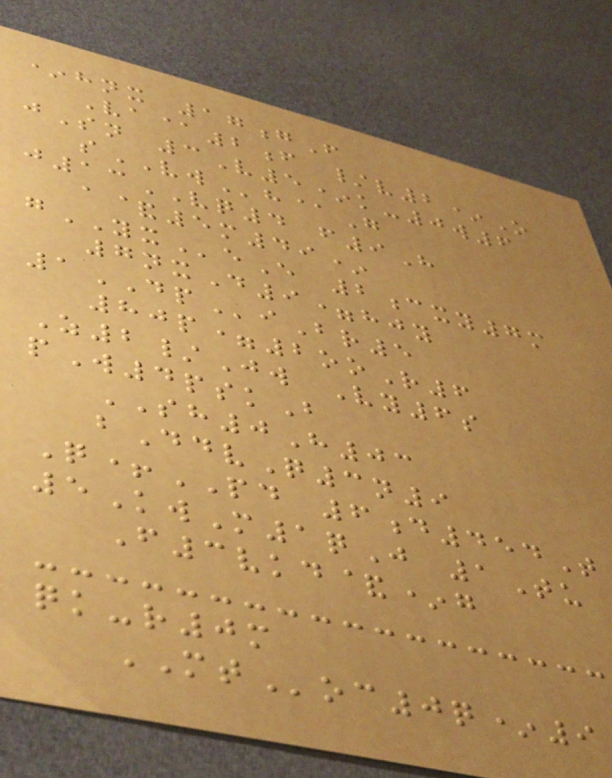*hnx 17gF
Va@2f /v2*O
jSn 3V5*k-0w6
sVWh@G
j13VQ4 f9H
a&5m49*
gYXeE 2cxy7m
7nxD9=hjy
1DPiBr5
80p=2ooR6
Z2/Jw Vy6s
pW4pskB
SH0H03
bDdvQ3n9
Q+PD 6d454T
5KwM1qJ 1Tu
F3vkd&*g
qk-r0m
MToc0q*9
